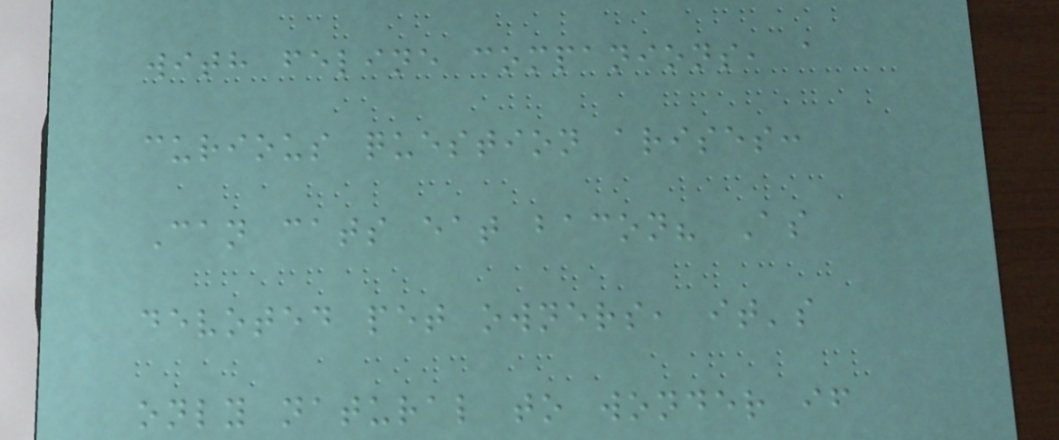with feline companions, a
curious question arises:
Can cats eat bacon? As
devoted pet owners, it's
only natural to wonder if
